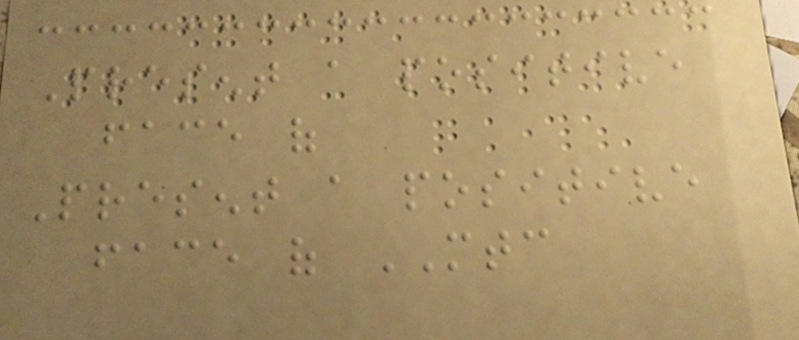Present a positive
face of
Present a positive
face of MTC
